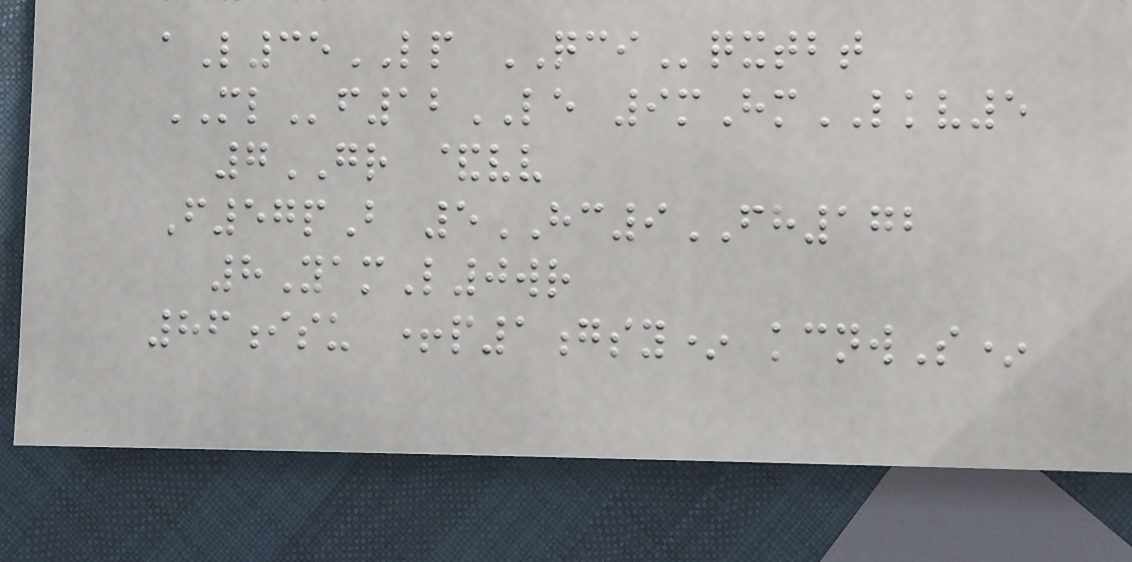aL35LP QCIqxtbt
MLf12LE 9mHmLKV5
7GR &vv
F57pB 5HC9FH172
8YamL0wr
86isu +p1gsy* kcnwS*
